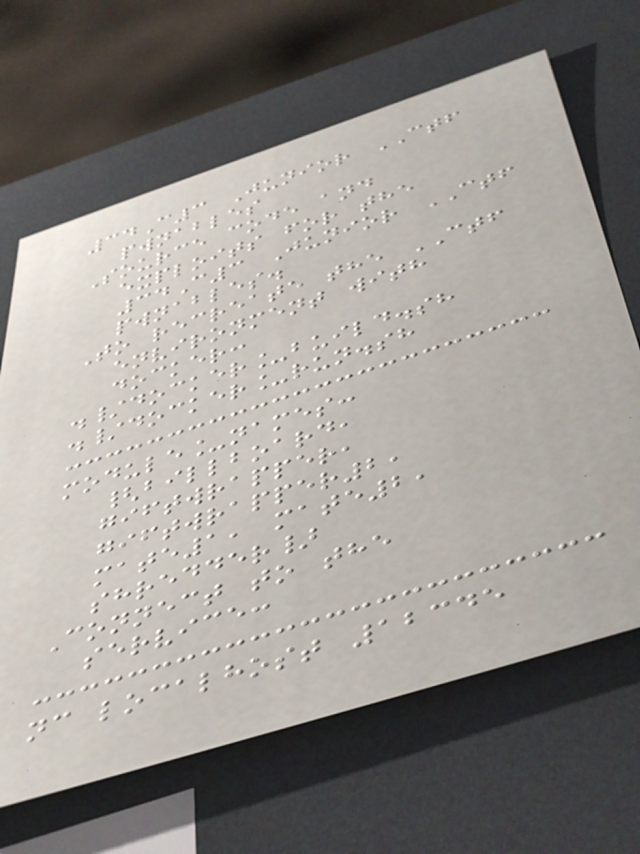34C3 Junior CTF
pwnables
Source code and
exploits for the
34C3 Junior CTF
pwnables.
To recreate the CTF
environment with
docker:
./docker_build.sh
./docker_run.sh
module_names:
{billboard,
giftwrapper,
giftwrapper2,
mate1, mate2,
shredder}
Connect to the
service:
nc localhost 12345
